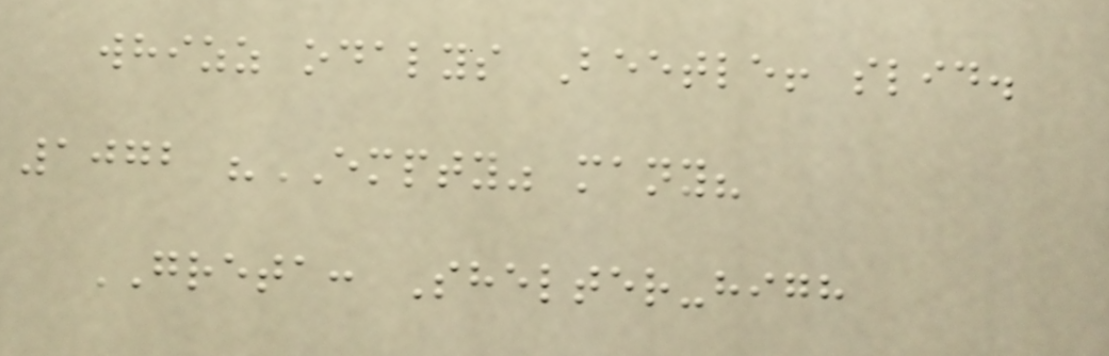whizz odalys Beetle! slid.
1072 "EMPTY" many?
GRETA: Shelter-high
